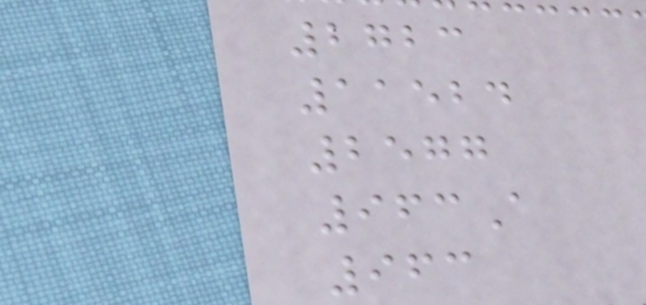2723
11524
2577
963A
963
